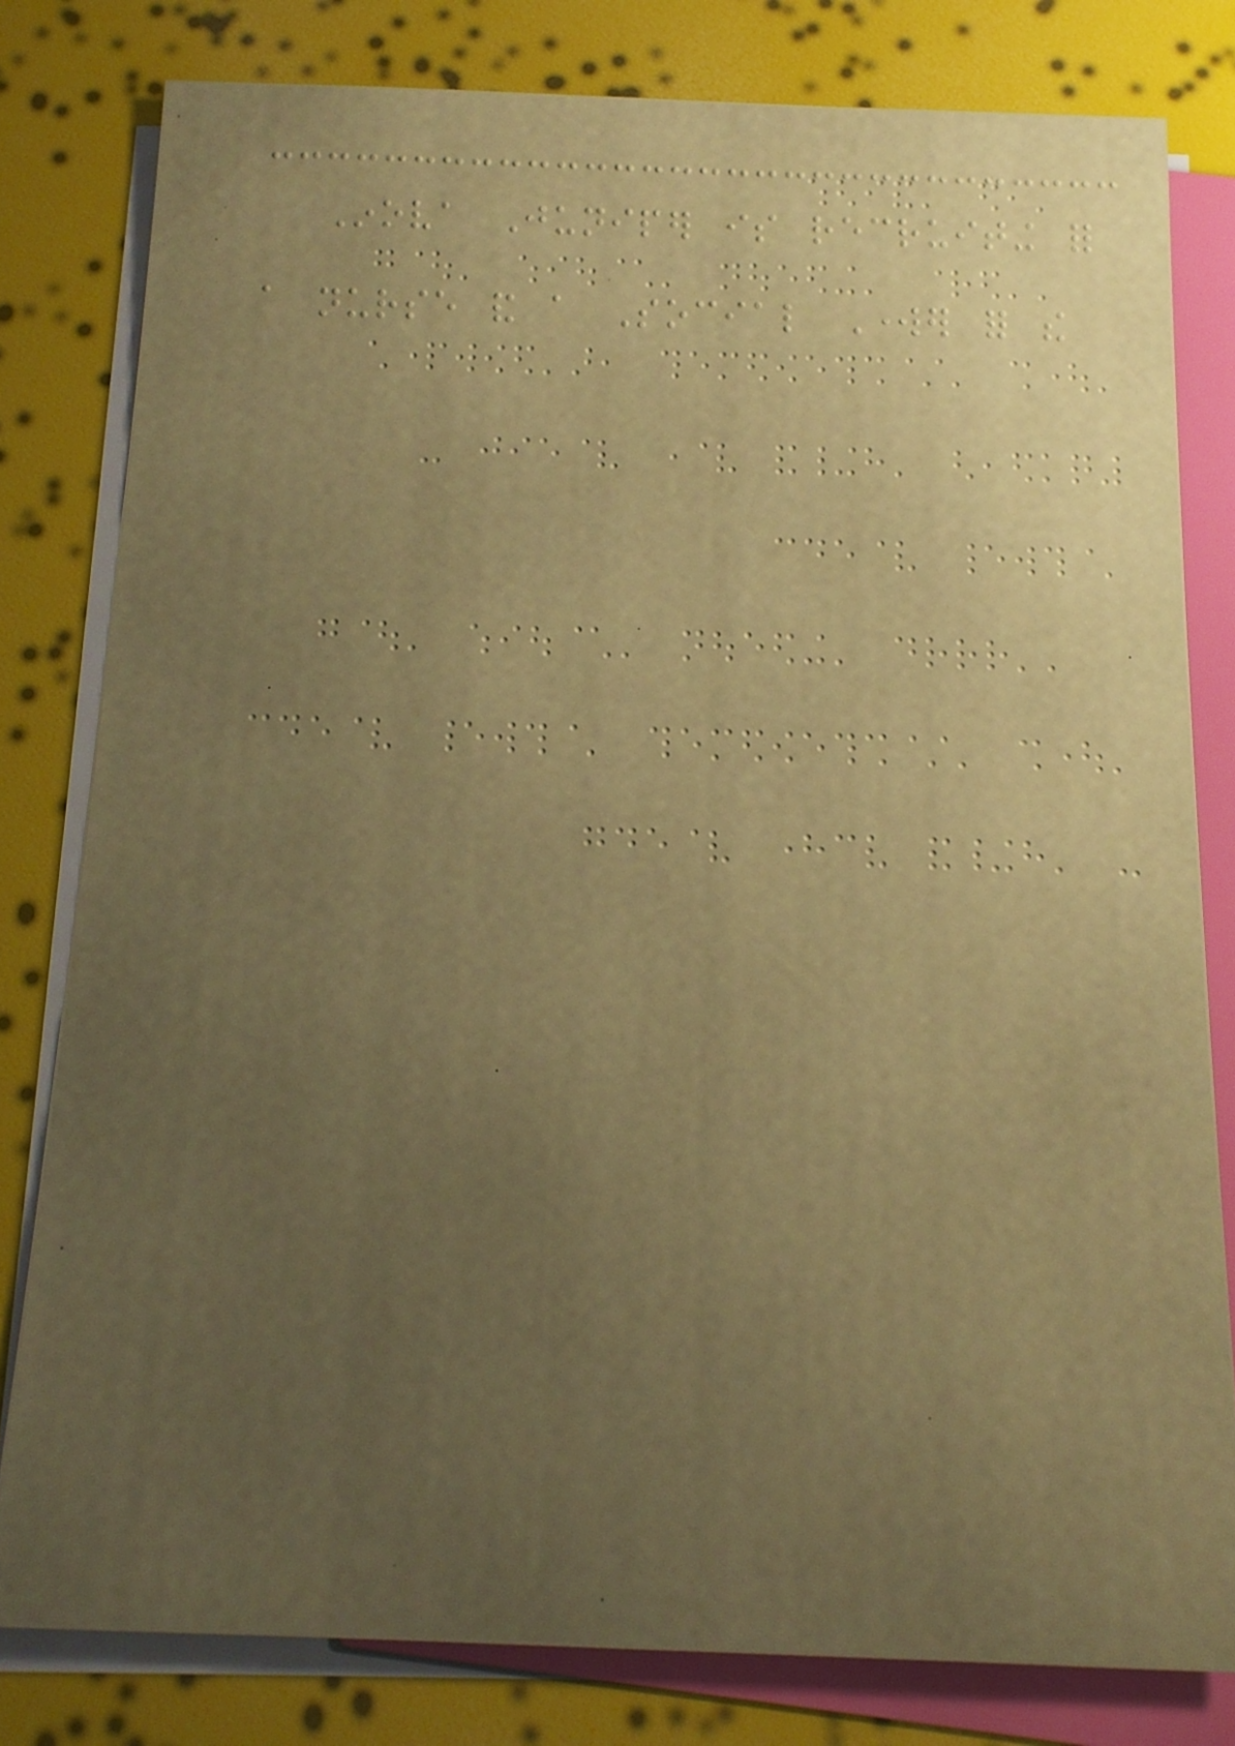Inova Juniper is recruiting for
a nurse and a Social Worker for the
